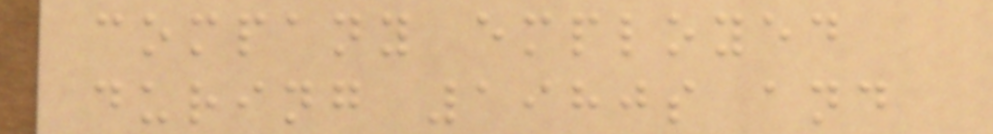company employed
during 1980s and
